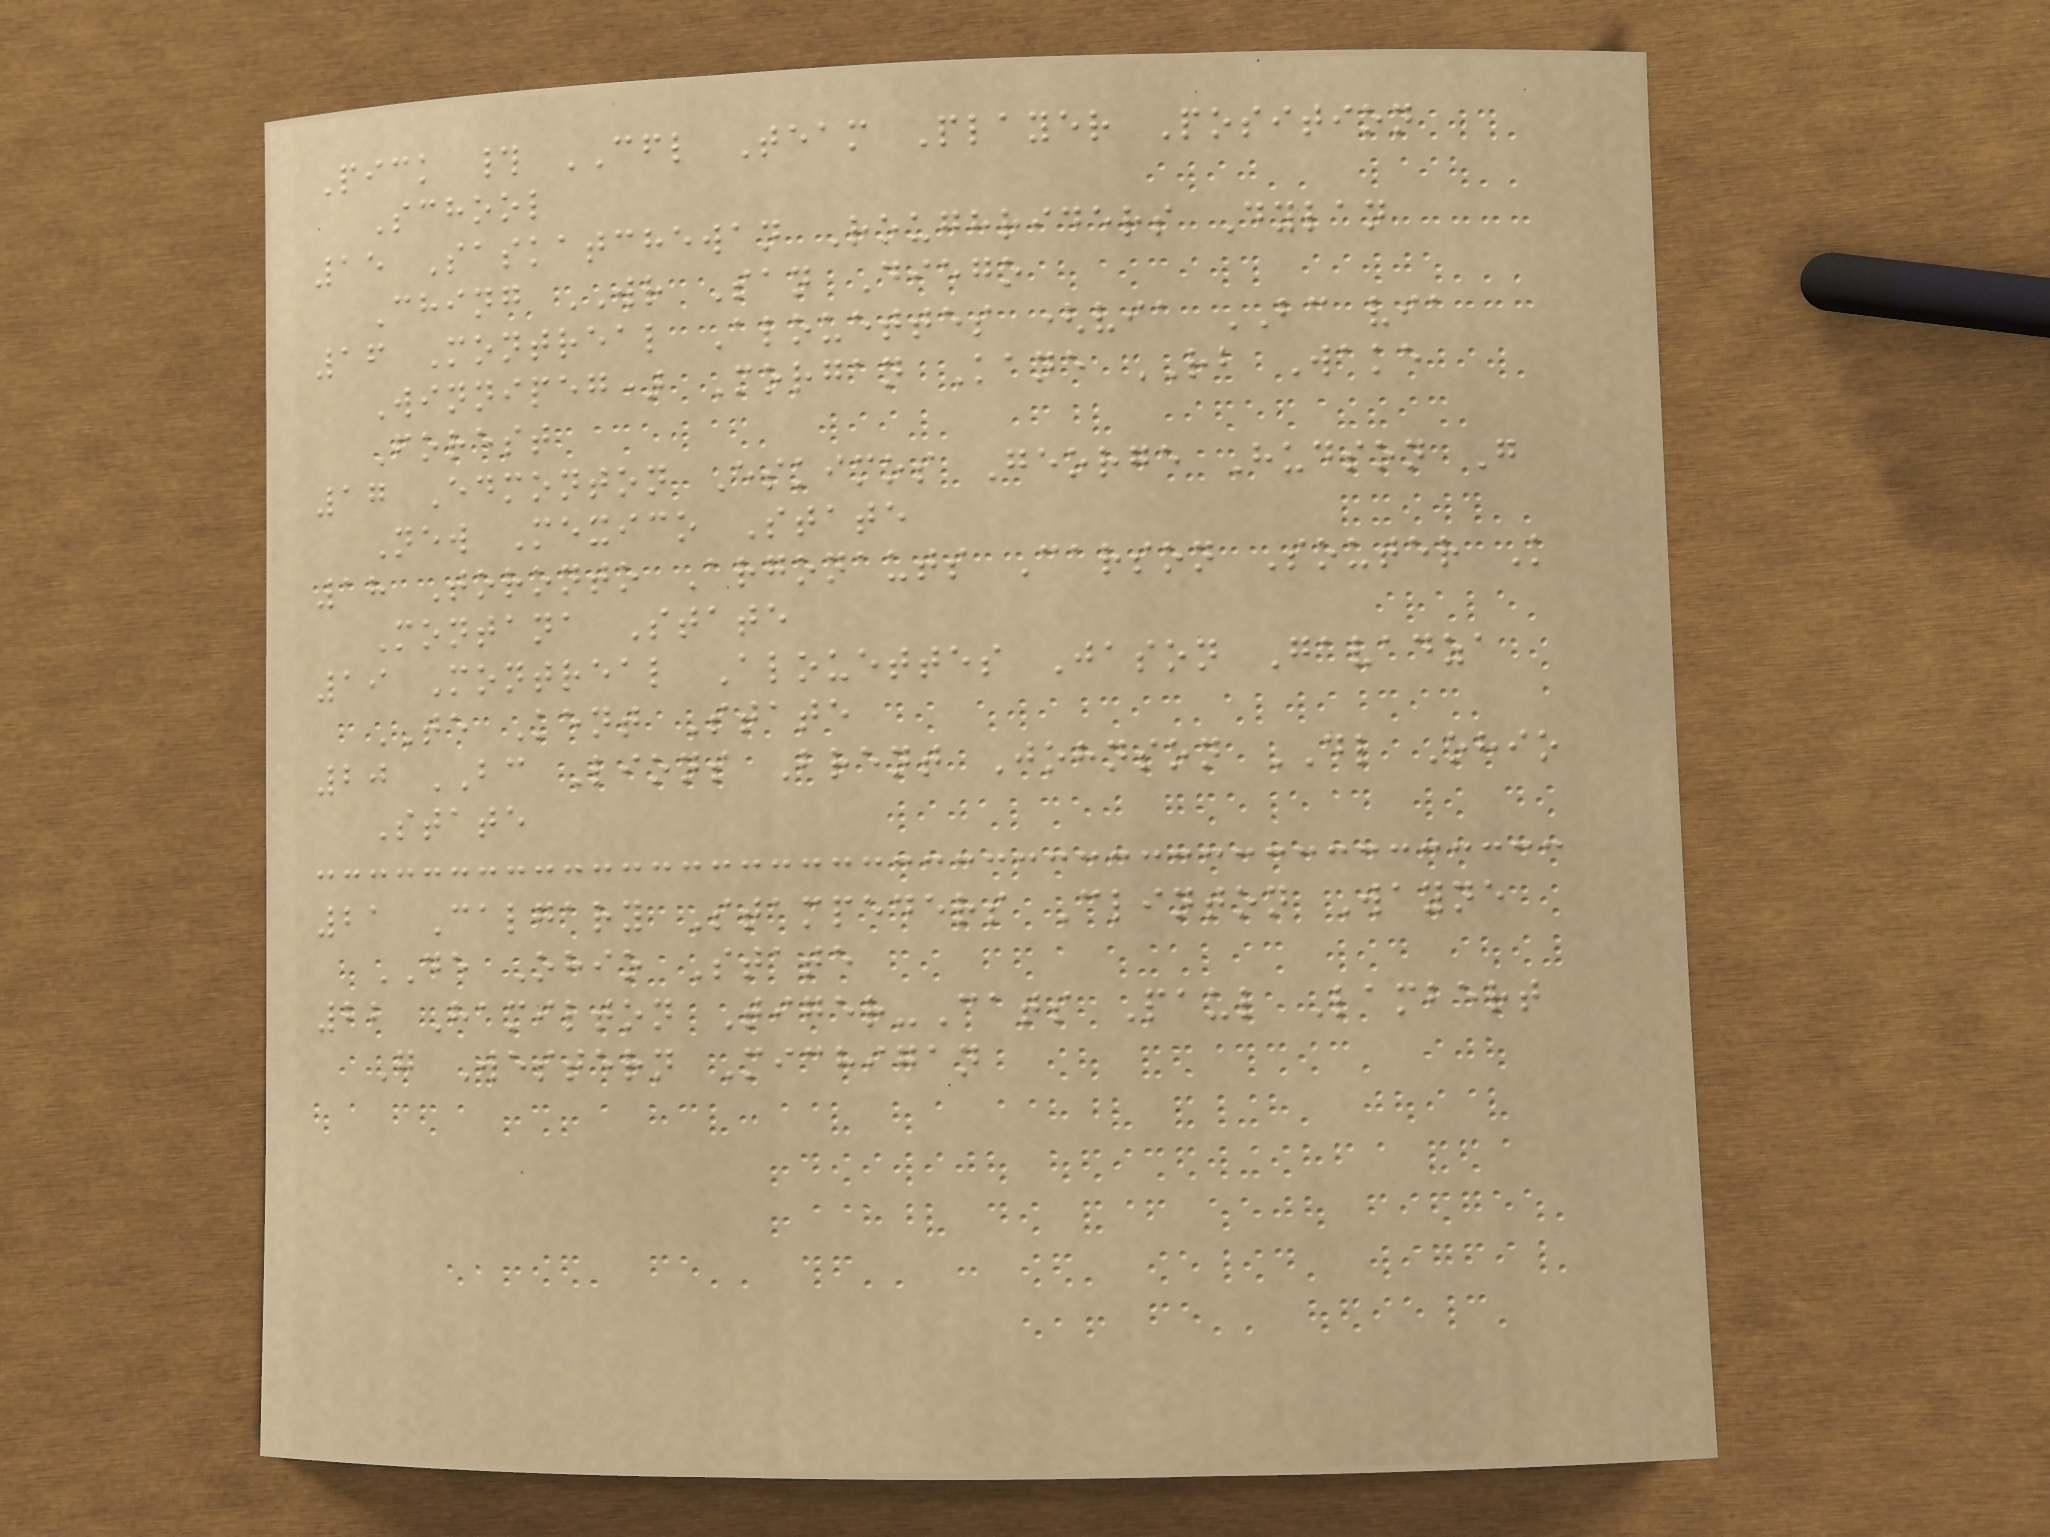Pick # CFL Team Player Position
School
15 Saskatchewan Roughriders Dylan
Ching WR San Diego
16 Montreal Alouettes (via BC via
Winnipeg) Morgan Kane RB Wake
Forest
17 Edmonton Eskimos George Hudson G
New Mexico State
18 Toronto Argonauts Carson Souter K
Montana State
19 Montreal Alouettes Jason Gavadza
TE Kent State
20 BC Lions Brent Johnson DL Ohio
State
21 Calgary Stampeders Clinton Wayne
DE Ohio State
22 Hamilton Tiger-Cats Paul Lambert
G Western Michigan
